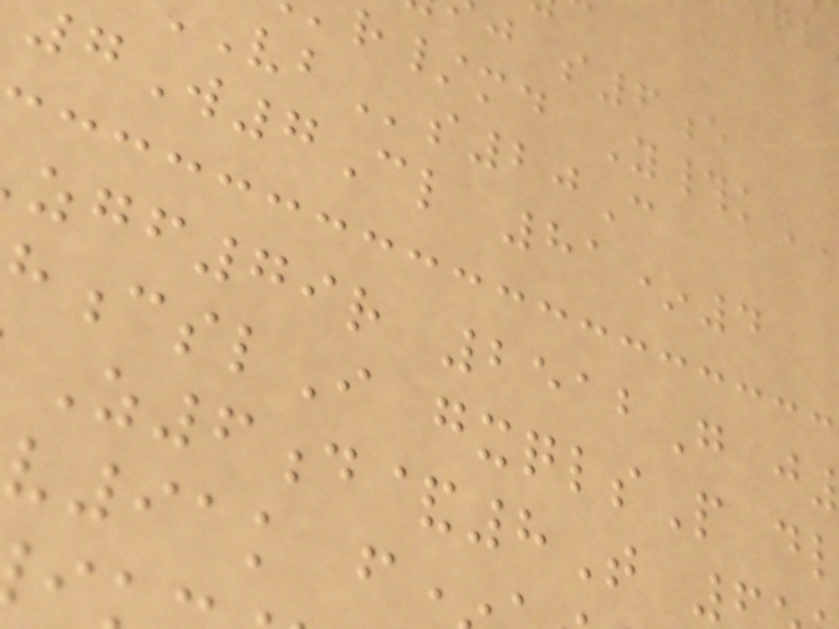j s6e
r/md Y#k
s20C
W7Cl 81*4
zgf79r 2512G j
cslI gxqlsP dl
Z6d&8T
